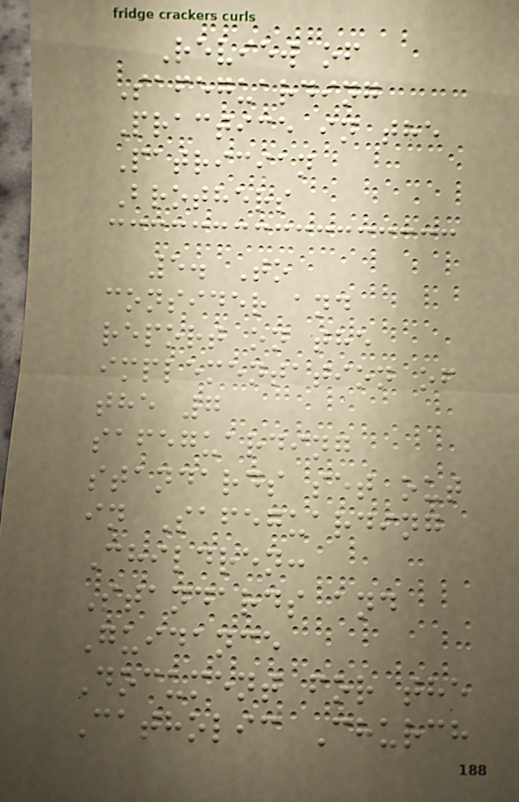Review of
Safeguarding
Practice in the
Patrician
Brothers
5. To
consider and
report on the
implementation of
the 7
safeguarding
standards set out
in Safeguarding
Children:
Standards and
Guidance
Document for the
Catholic Church
